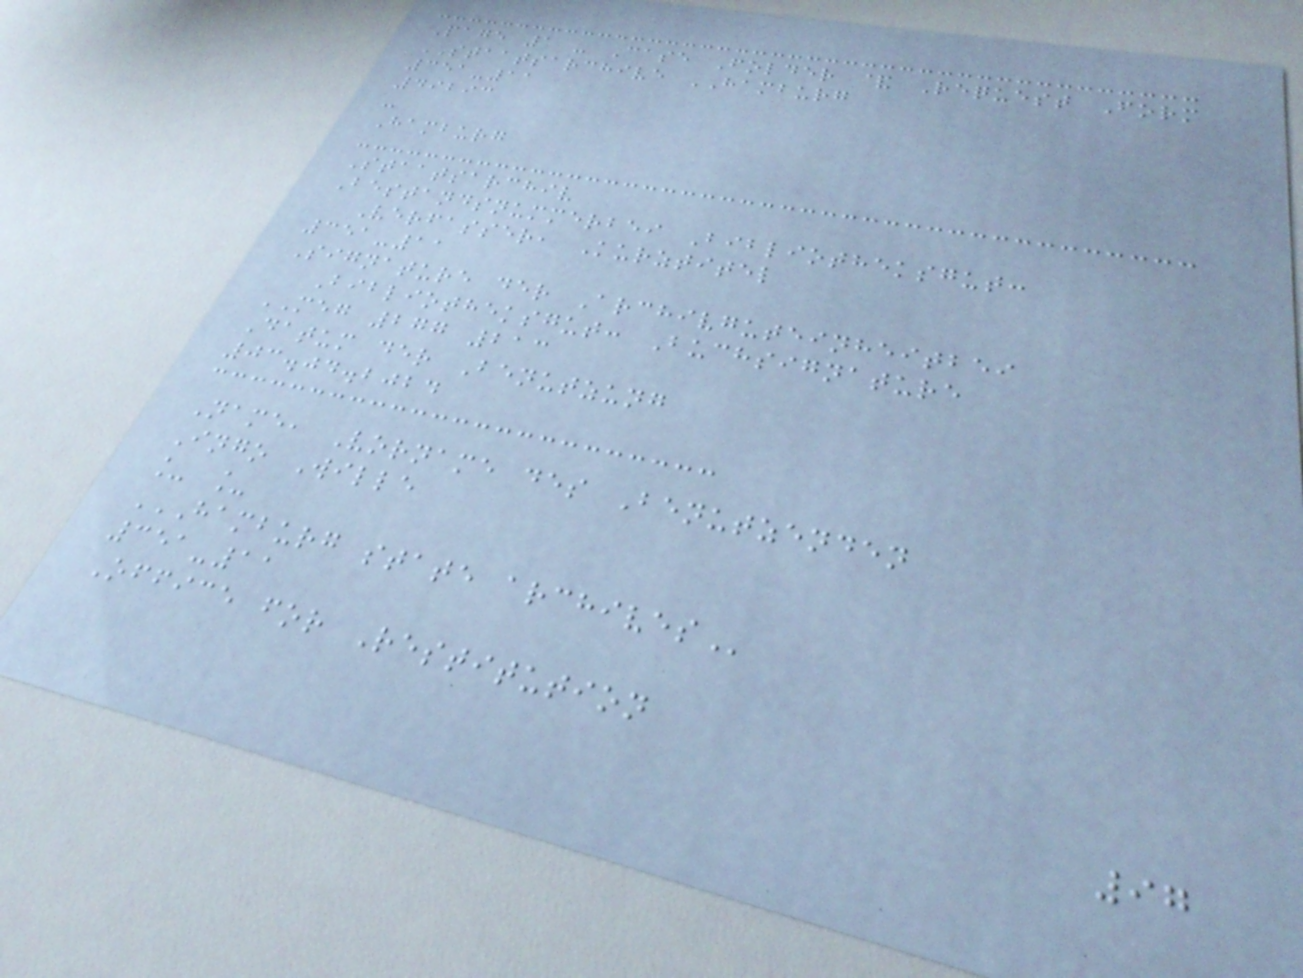Page 1 - Case Folder & Request Form
STAATSARCHIVE HAMBURG
351-11
49293
-
Hamburg
Staatsarchiv
Bestandsnummerbei Bibliotheksgut:
Verfasser, Kurztitel
351-11
Signature der Archivguteinheitbei
Bibliotheksgut: Buchsignature
MEG 277 213
Datum der Benutzung
03.04.2024
Name, Vorname des Benutzenden
Ingo Wille
_ _
HAMBURG STATE ARCHIVES
351-11
Office for Restitution
97
